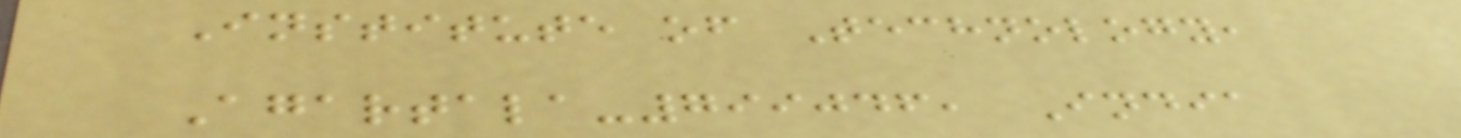Institute of Technology,
Agartala-799046, India
